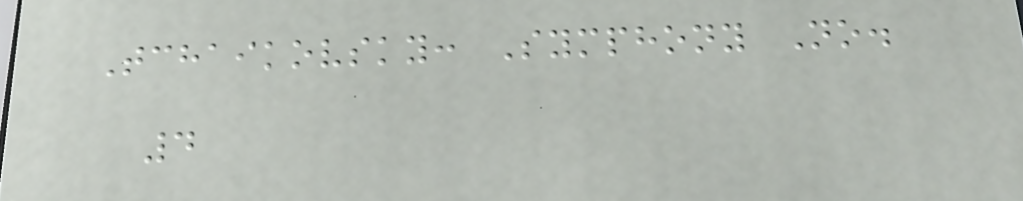Tchaikovsky: Symphony No.
4
